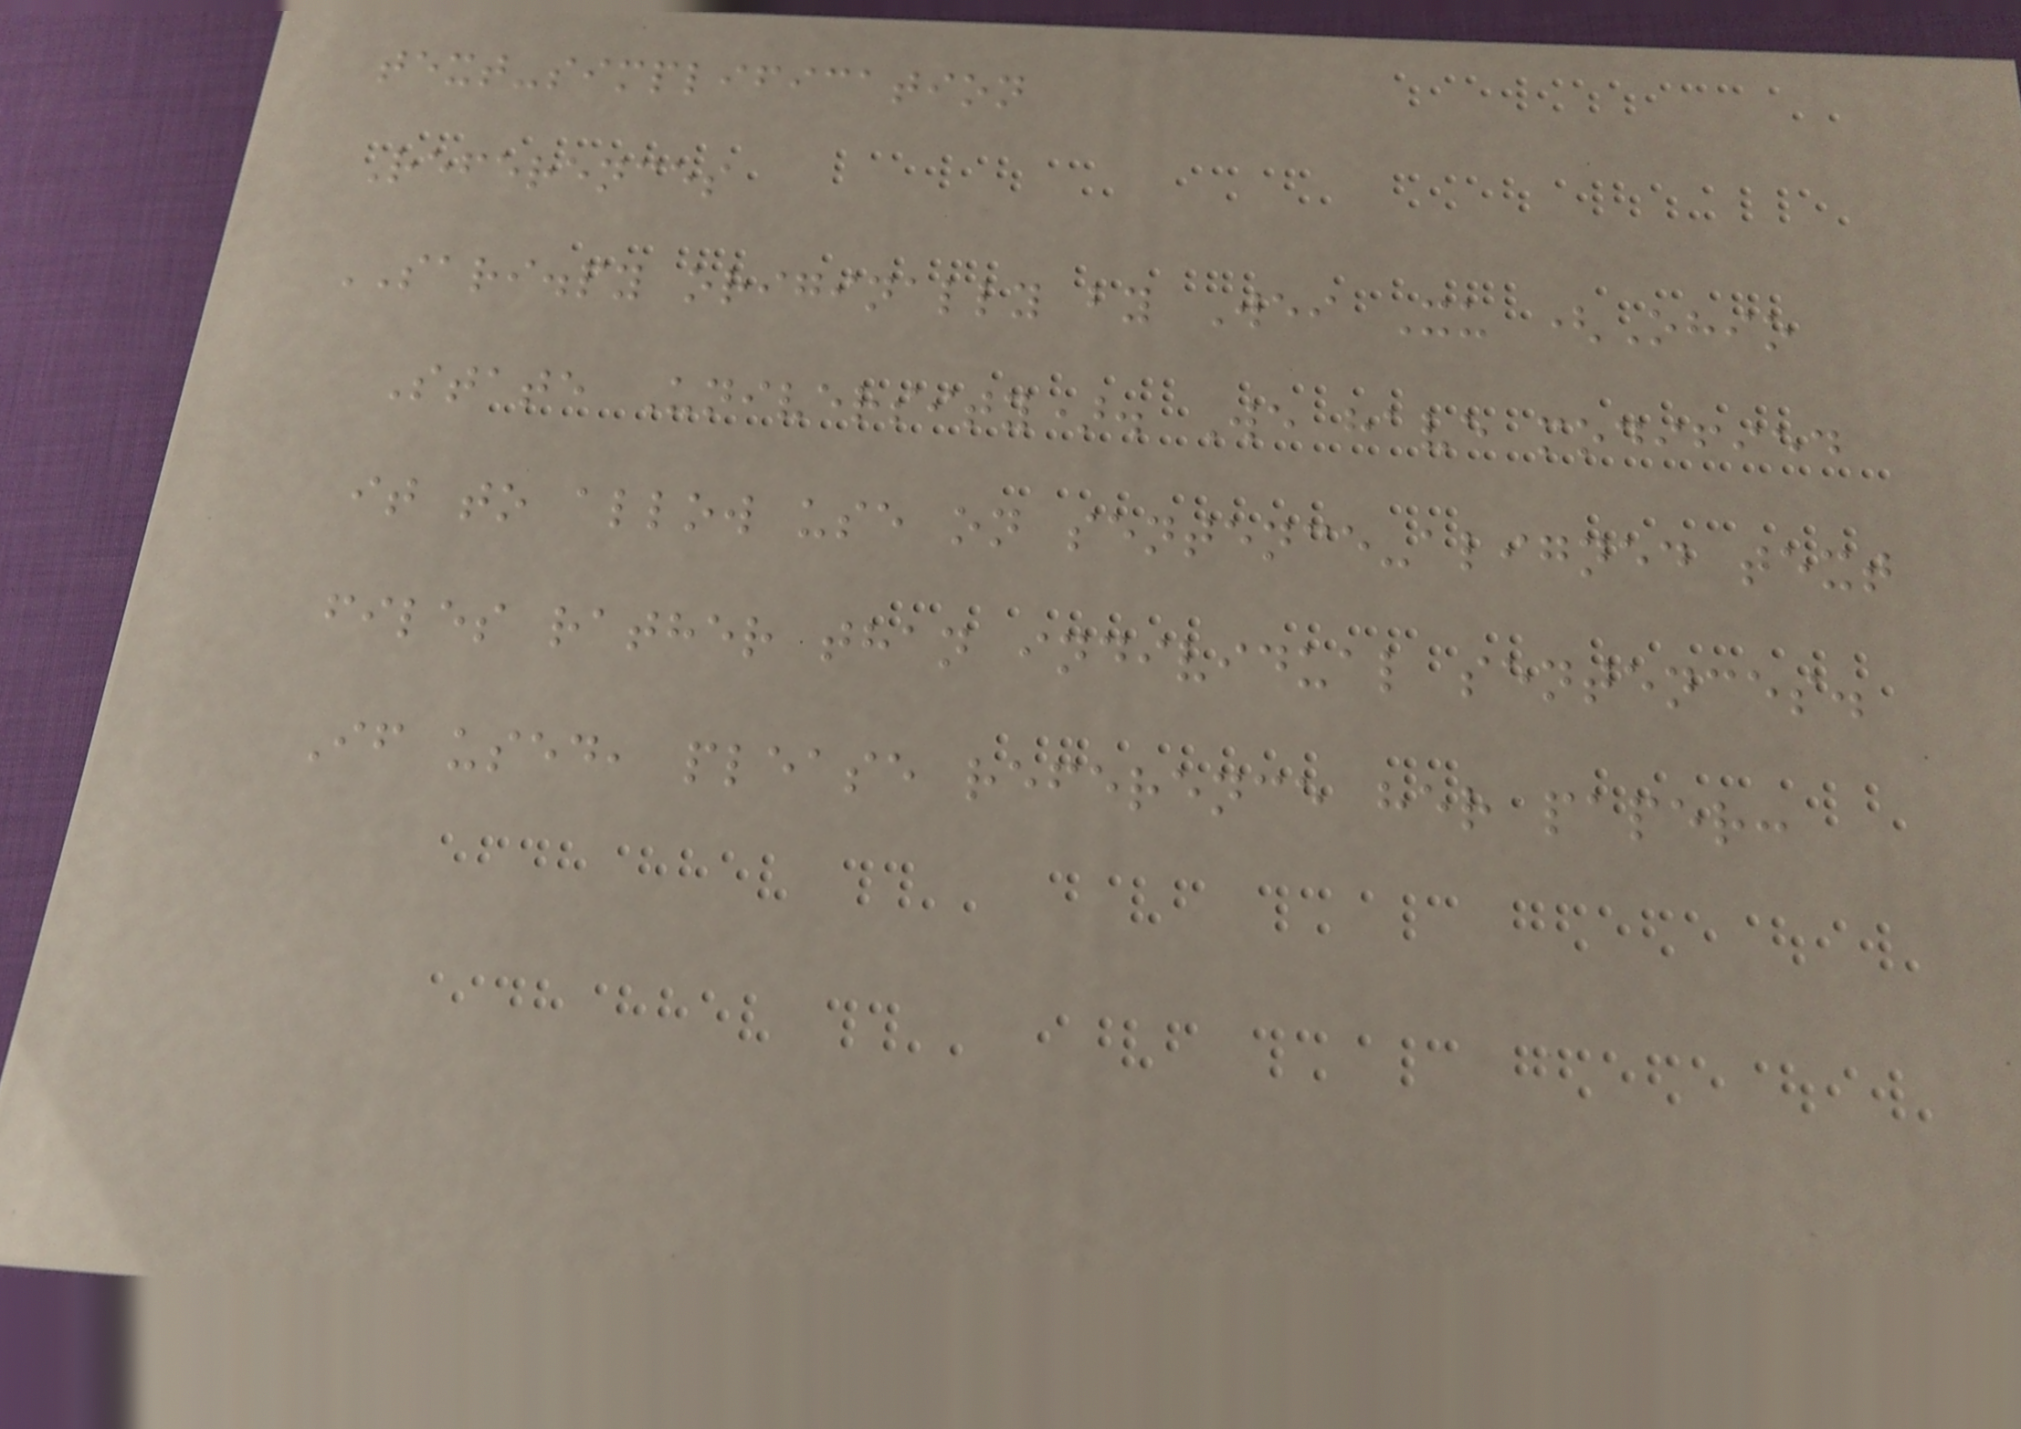text-simplification
References
SARI.py originally by Wei Xu (Ohio
State University). We have modified
it to allow use on sentence-aligned text
files rather than individual sentences.
If used, please reference her paper:
